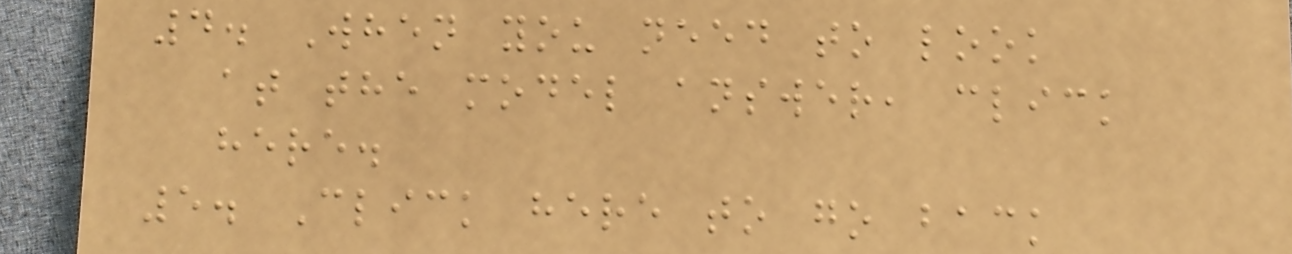4. When you need to look
at the model answer, click
here.
5. Click here to go back
